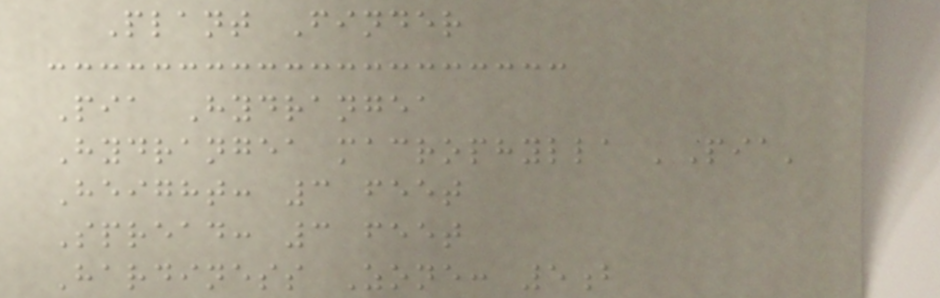Plant Finder
Pia Hydrangea
Hydrangea macrophylla 'Pia'
Height: 3 feet
Spread: 3 feet
Hardiness Zone: 5b
